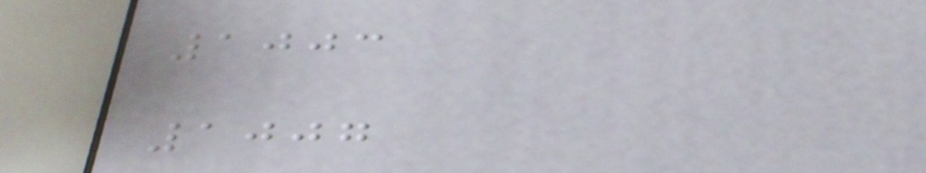1003
1007
